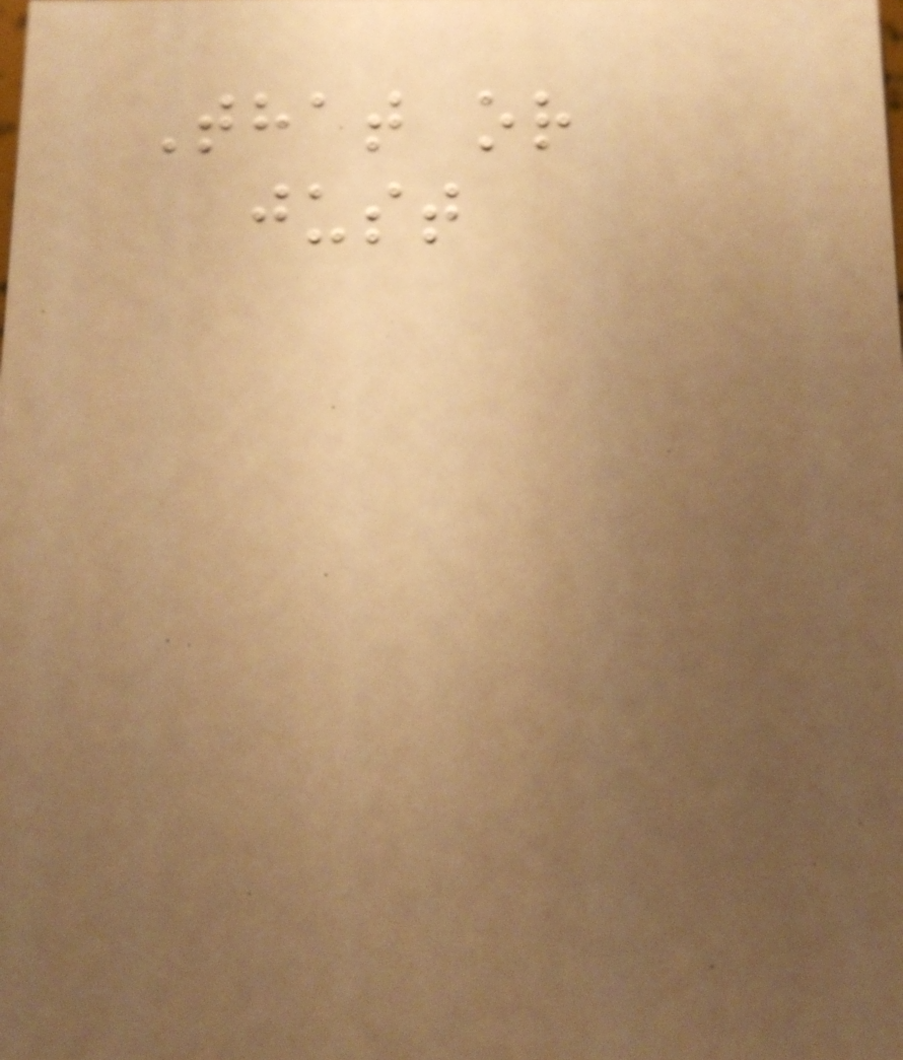That or
just
